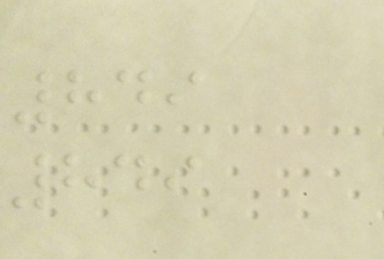849
849
